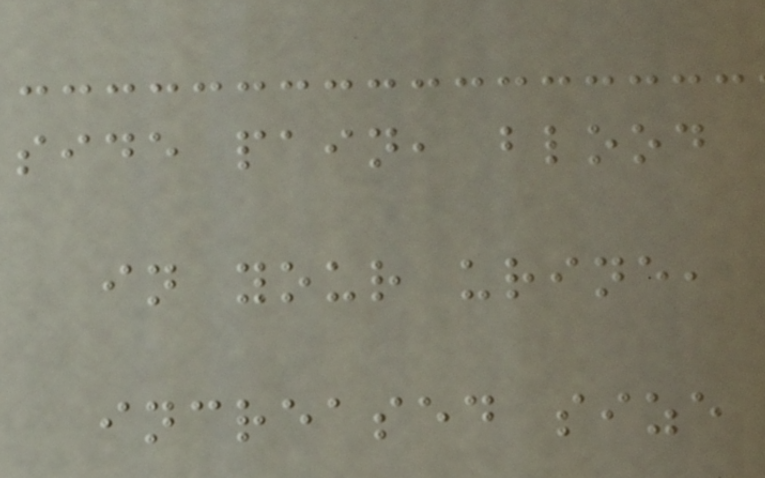side pain, blood
in your urine,
increased size
